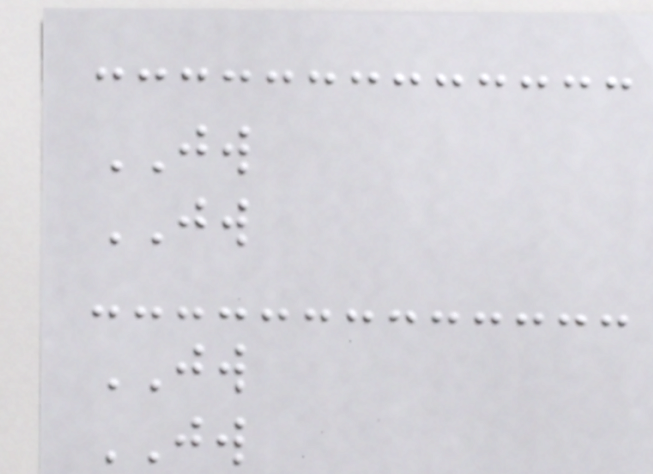JW
JW
JW
JW
